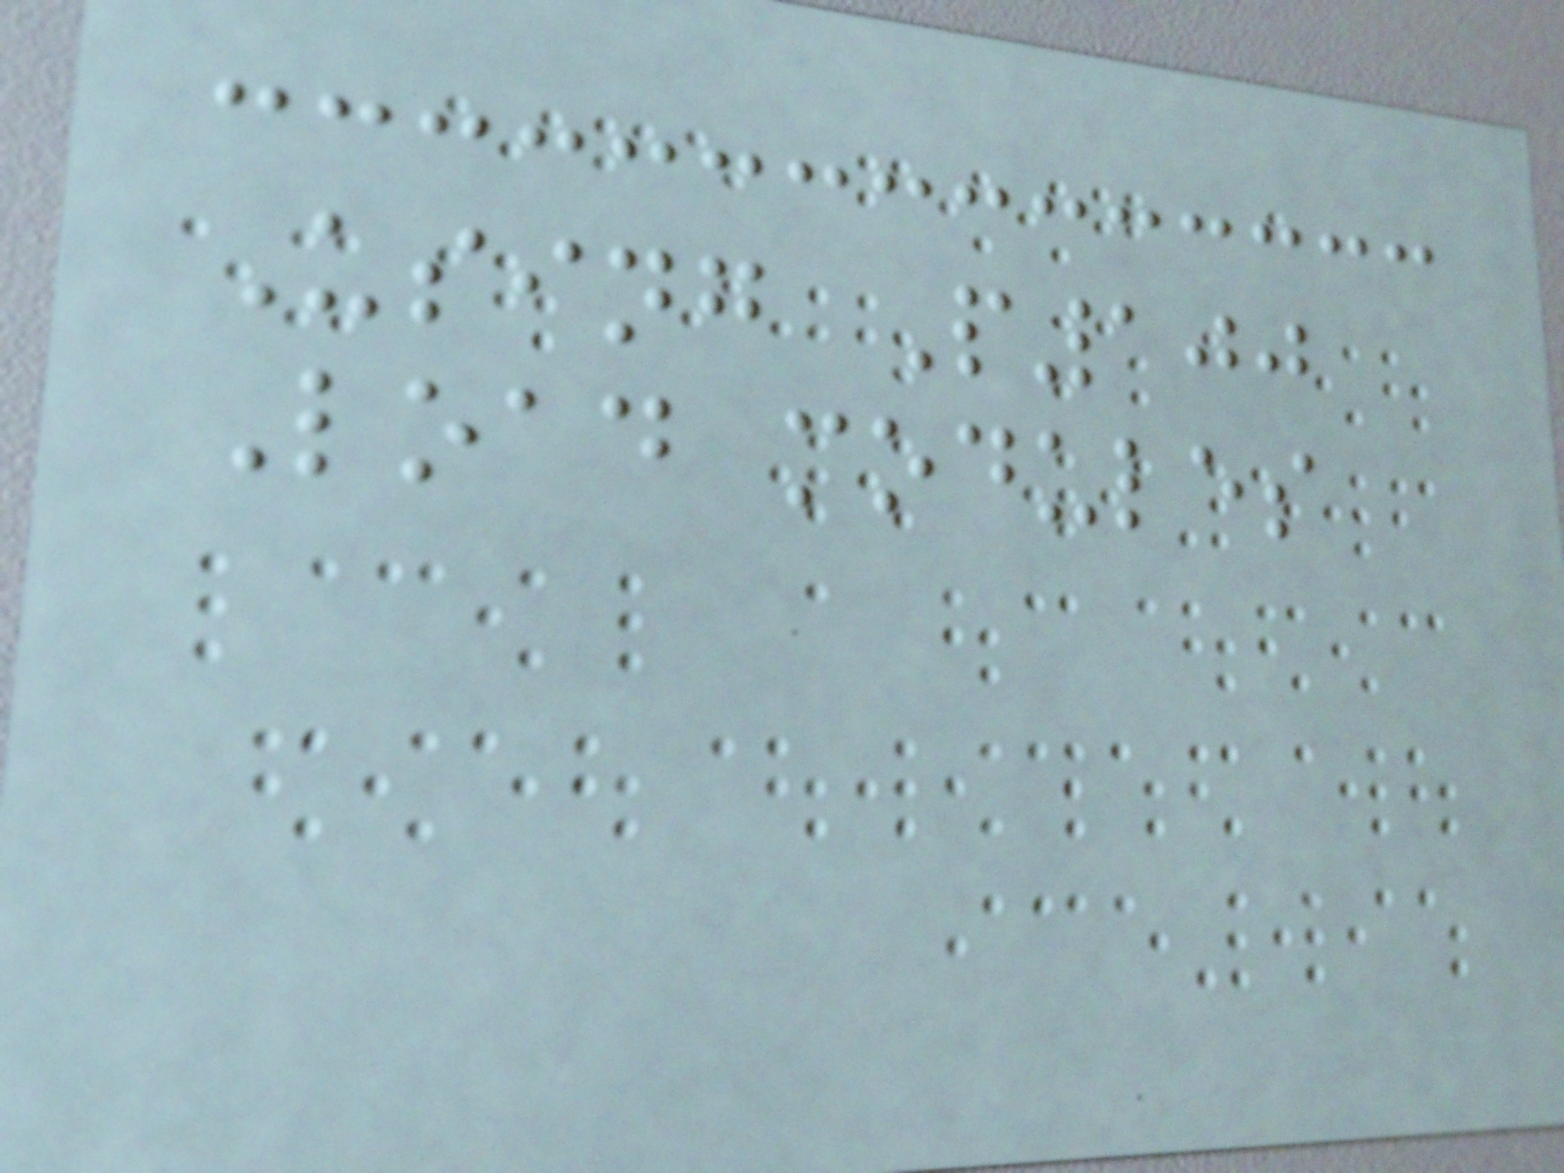Using P100
Load modules
